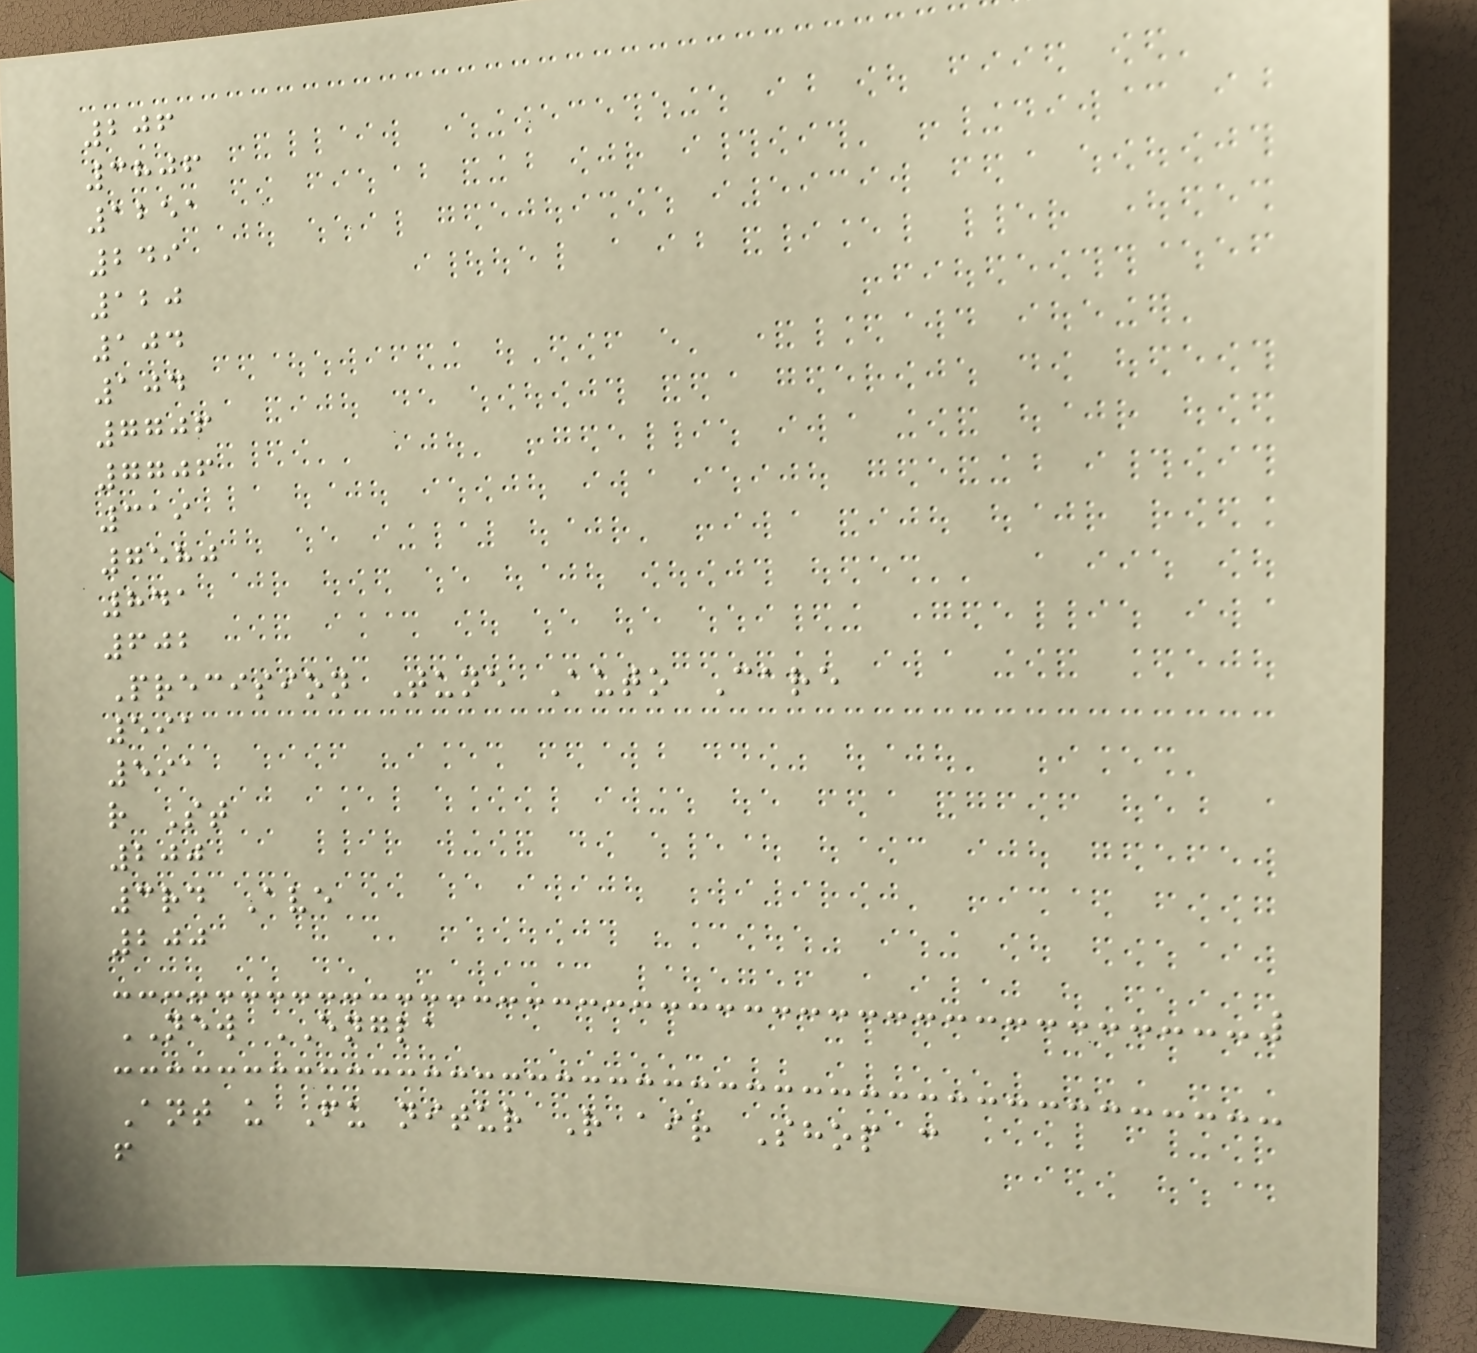206
3806
1251
249
120
104
104
7706
7706
319
7580
841
602
Precision Tune Auto Care
591
591
r St
200
3rd Ave
200
NEW ENGLA
Ant u Fu nitur R air Shop c
f
